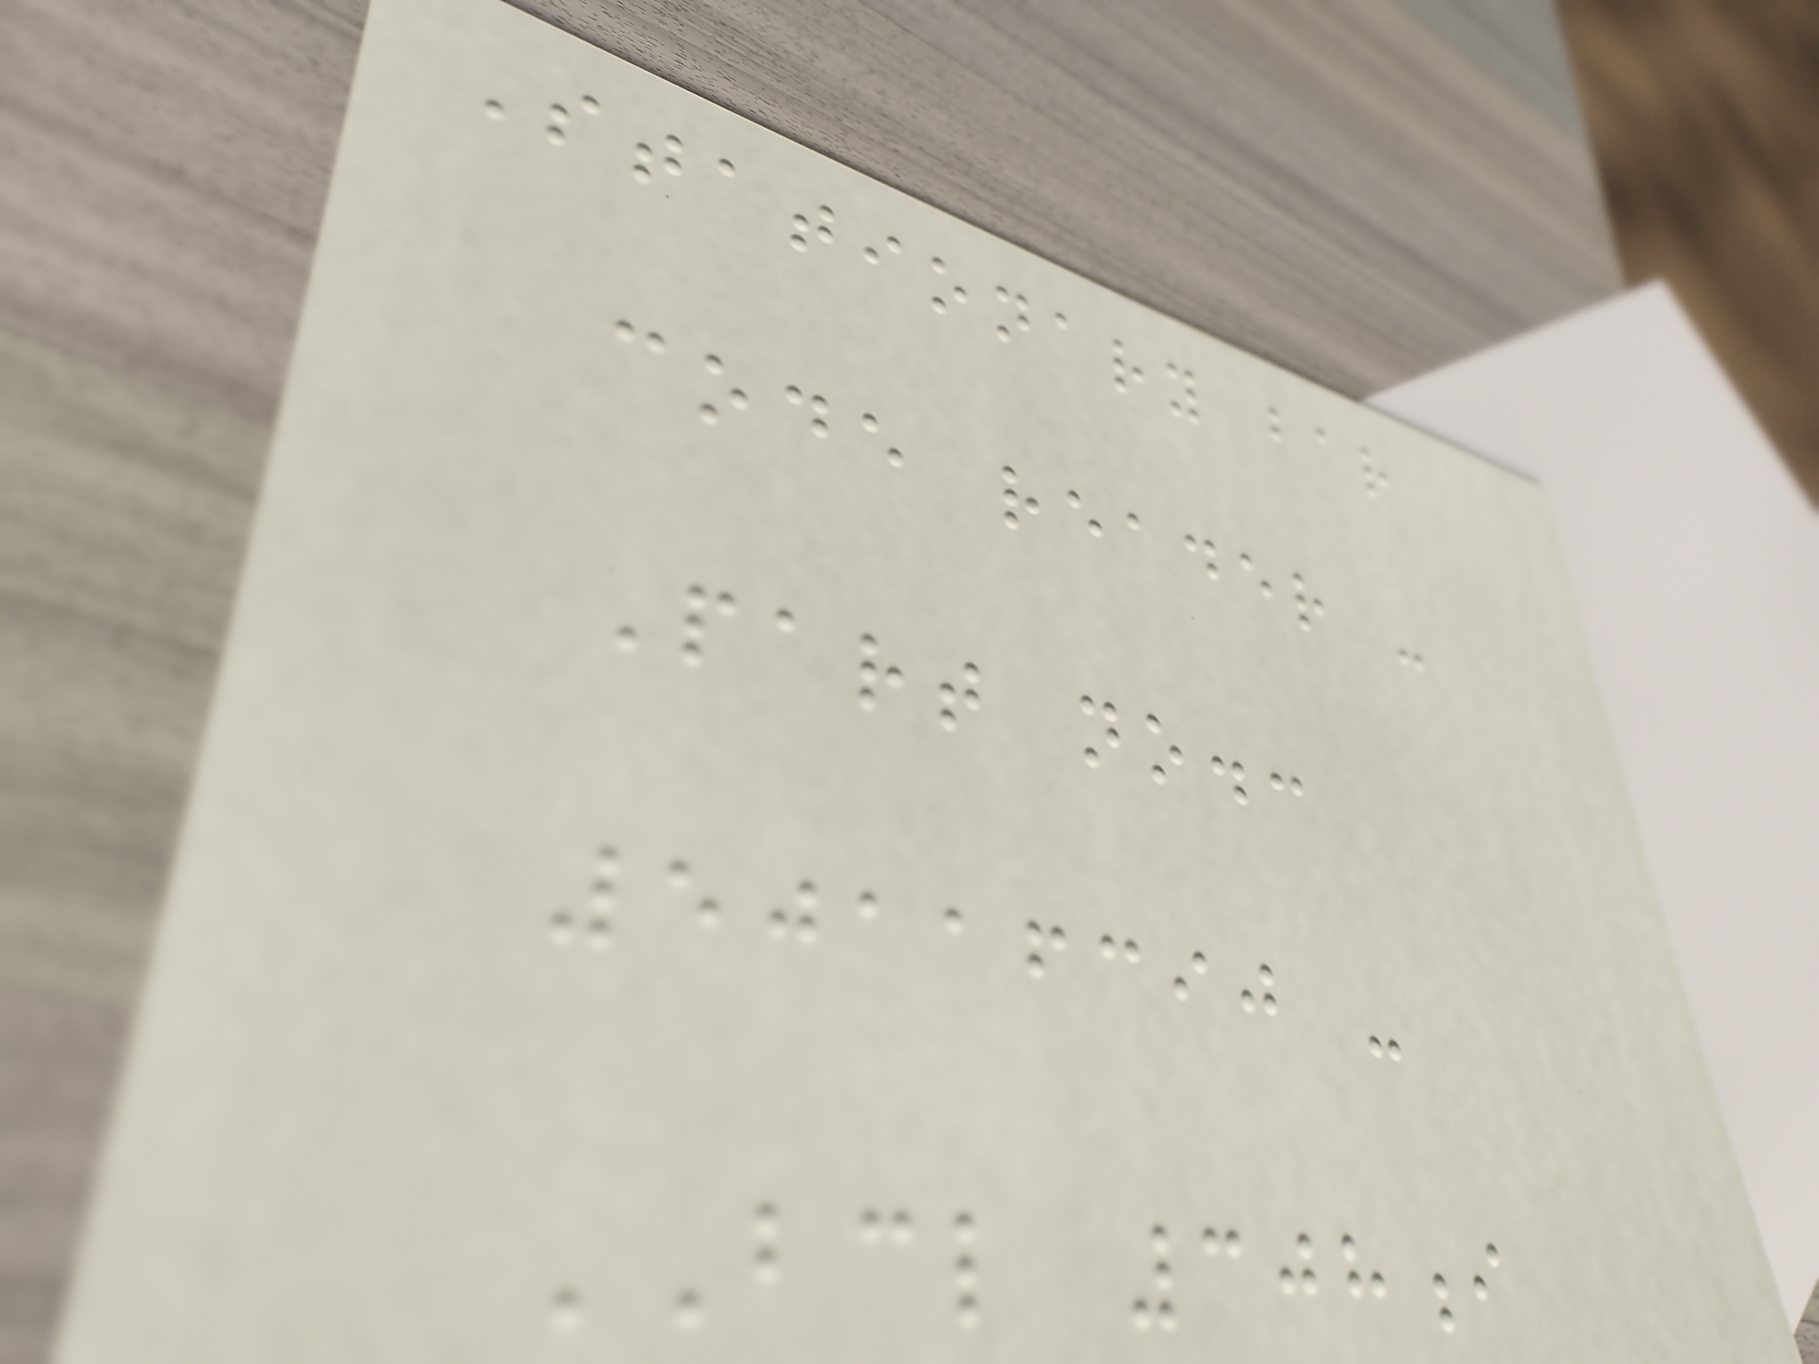Stationary bar
code reader -
Part no.:
50116390 -
BCL 308i
